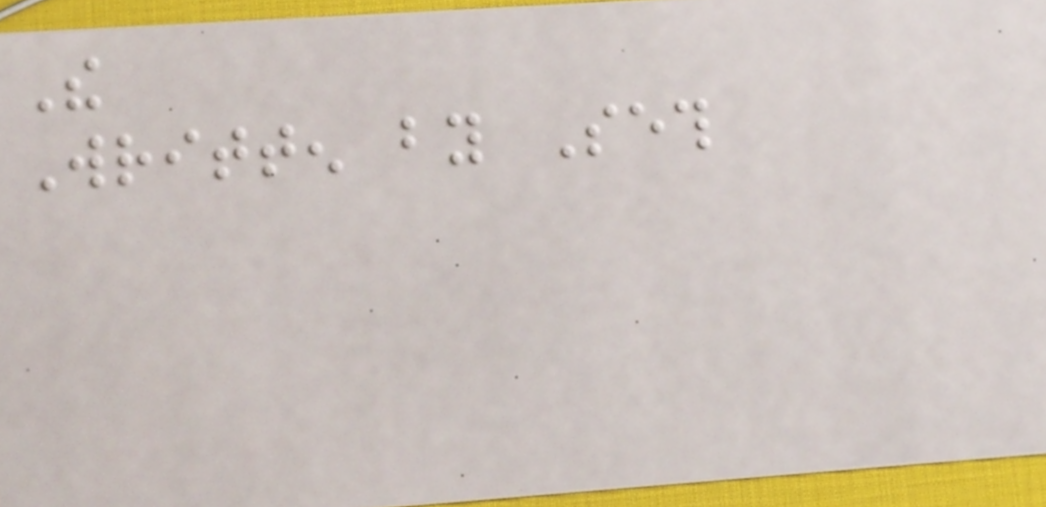The
Written by Seth
